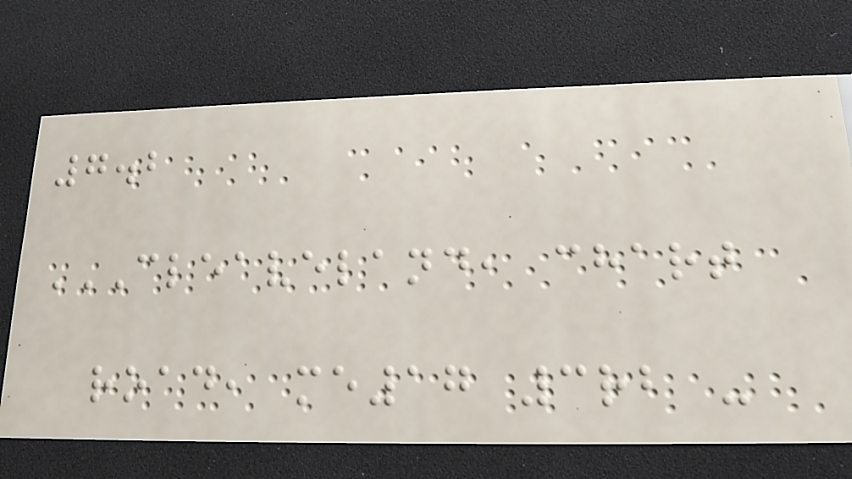7.2
CLEAVELAND, CHART
ROAD, ME17 3RB -
